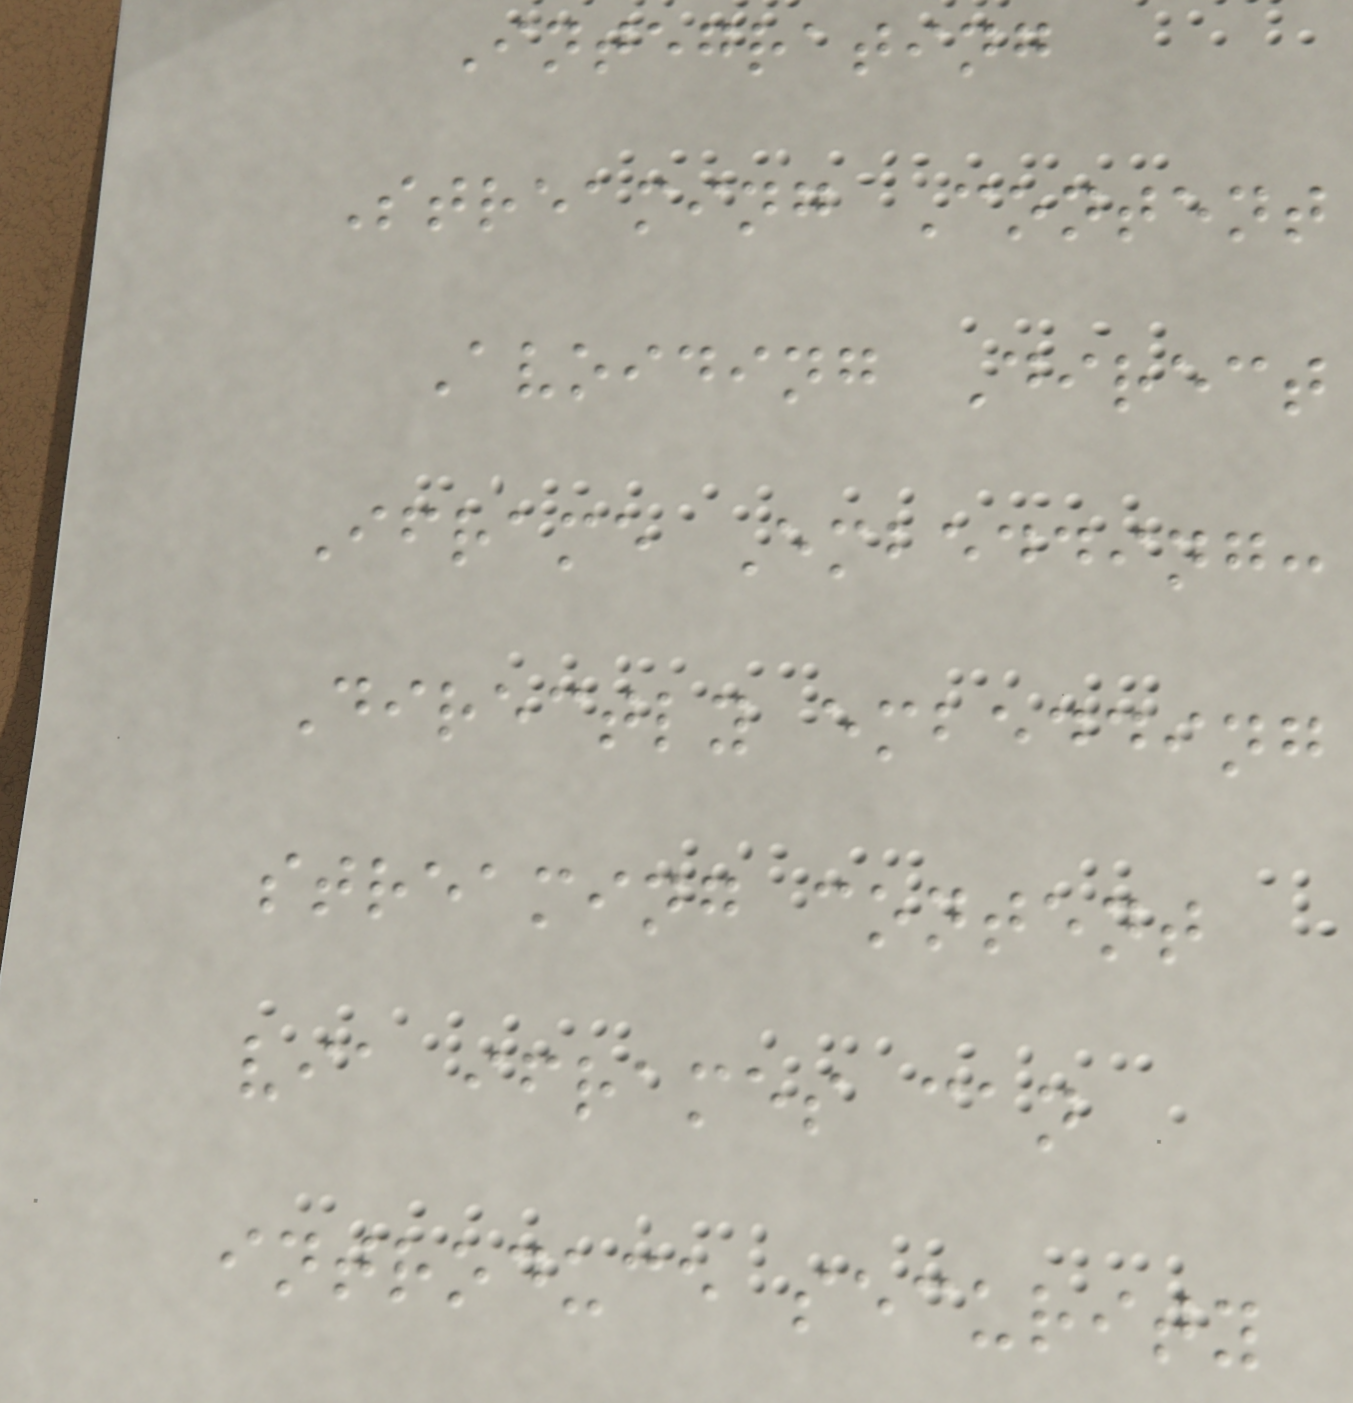Integrating
Streaming Content
Avoiding Direct
Iframe Embedding:
Directly embedding
streaming content
via iframes can
introduce security
